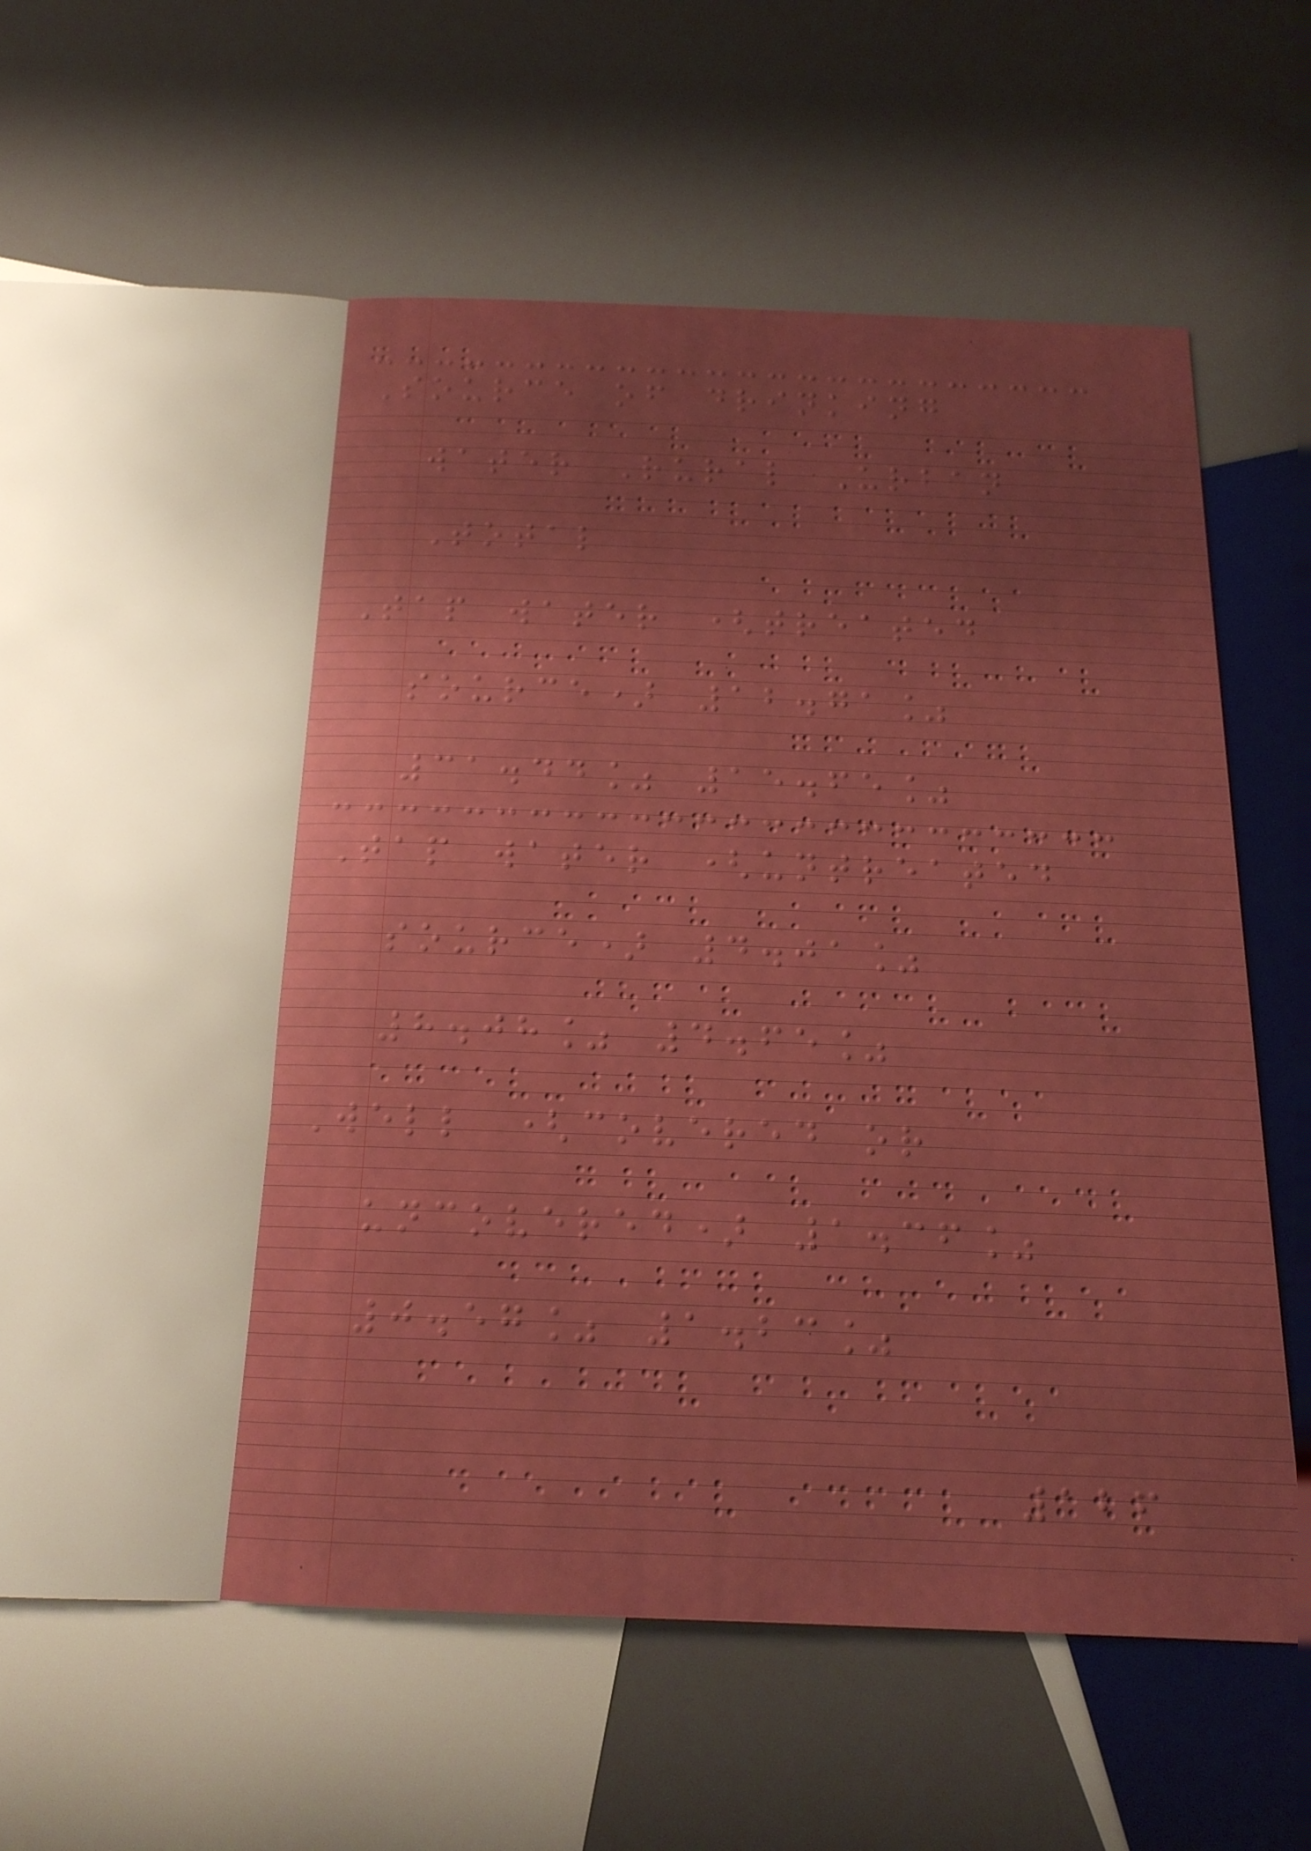Source of drinking
water Rural Urban
Total
Tap water (treated
source) 12.71%
31.44% 15.65%
Tap water (untreated
source) 4.01%
8.08% 4.65%
Well (covered or
uncovered) 1.36%
0.57% 1.23%
126
